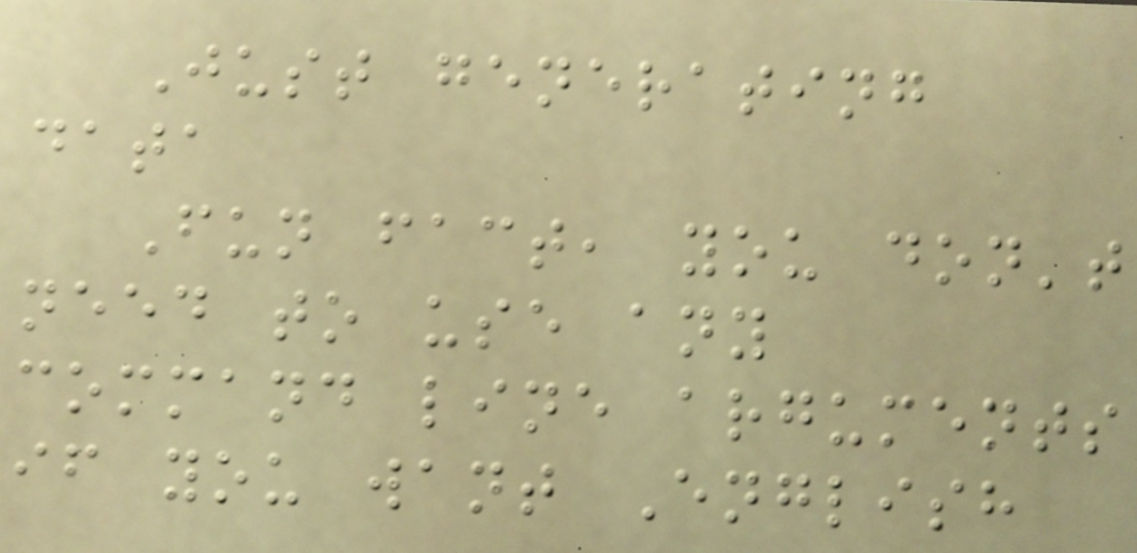Just generating
data
Fun fact, you don't
need to use any
command line arguments
if you want English
